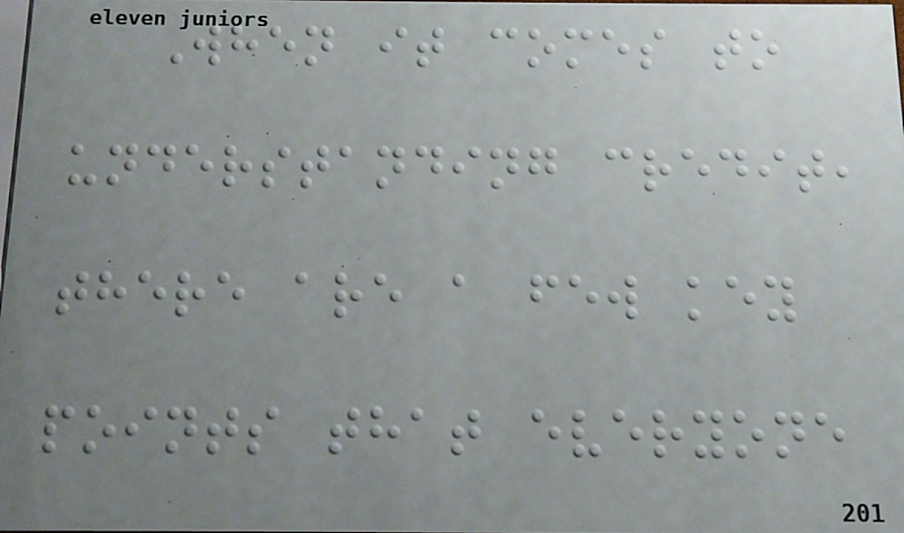When it comes to
understanding credit,
there are a few key
points that everyone
